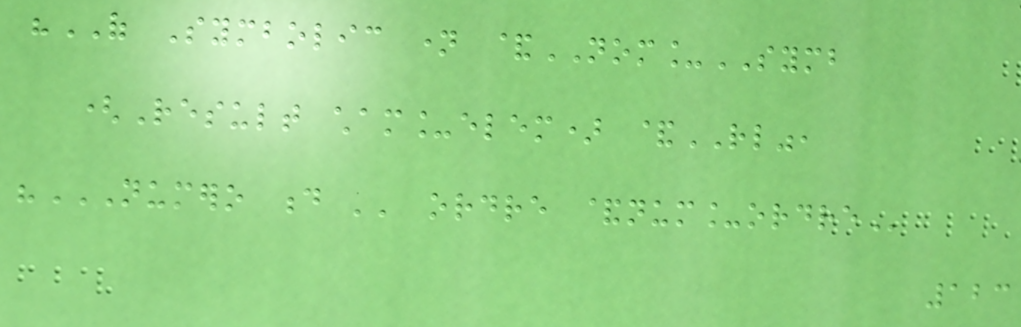"OF Symbolic name &NOM_SYMB
(Result cham_elem) &RL",
"NUMERO D '' ORDRE &NUM_ORDRE
123
